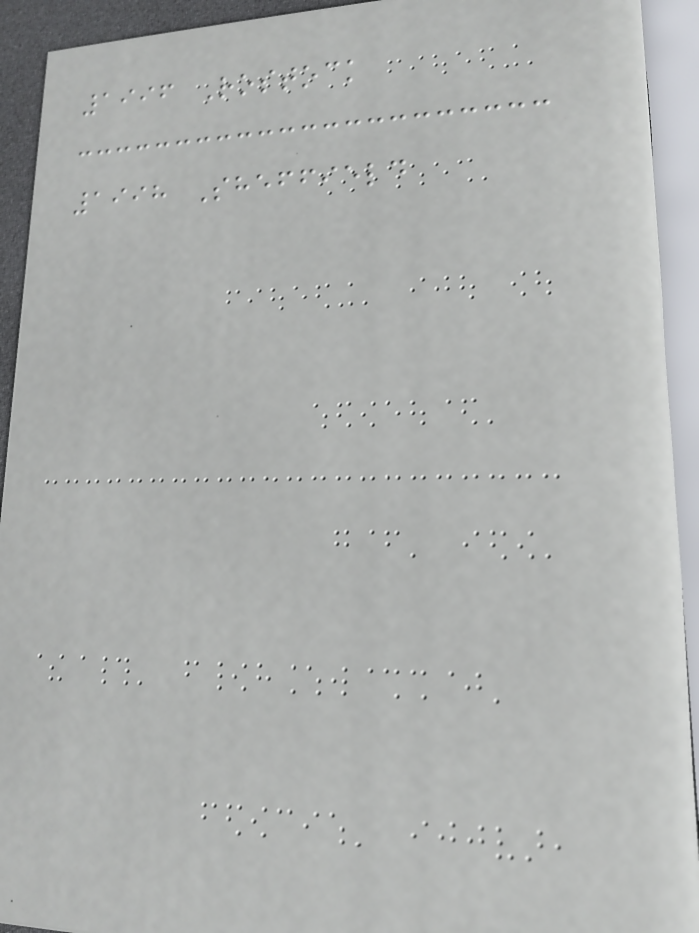1996 Rostock
1998 Sheffield
